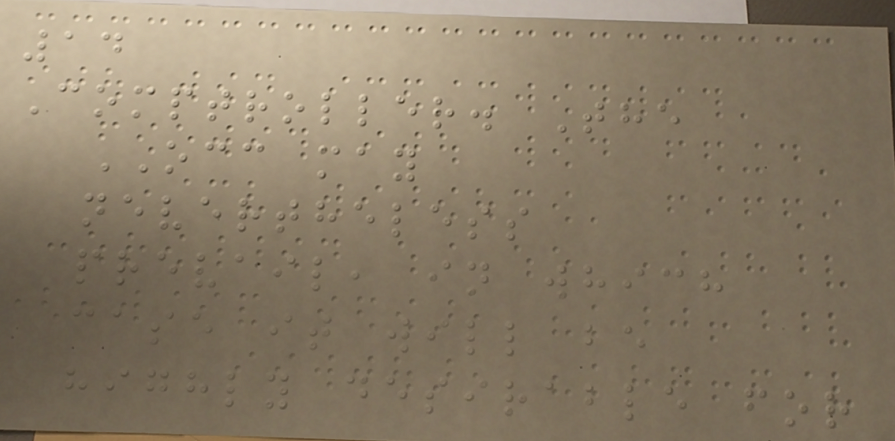14
Comptroller. The
OCC may
nevertheless
prevail, in which
case it will be
highly desirable for
